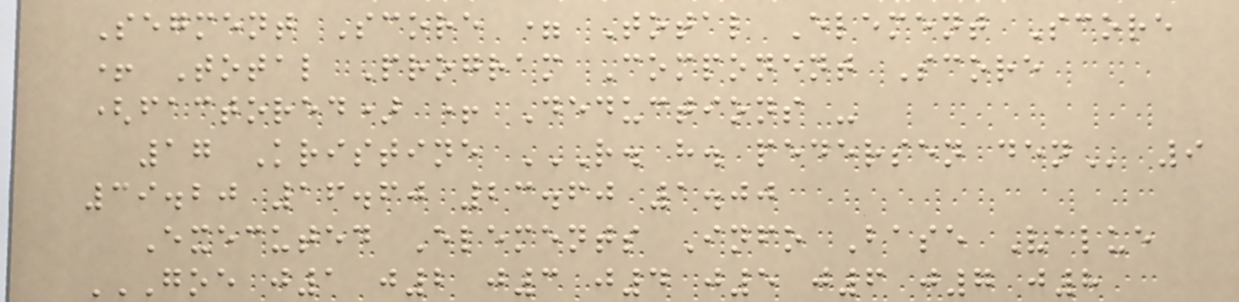Segment Score = Total Element Score
+ Total Program Component Score
(factored) + Deductions -
17 Kristine R. H. PEDERSEN DEN 9
39.20 16.60 23.60 1.00
Executed Elements Info Base Value
GOE J1 J2 J3 J4 J5 J6 J7 J8
